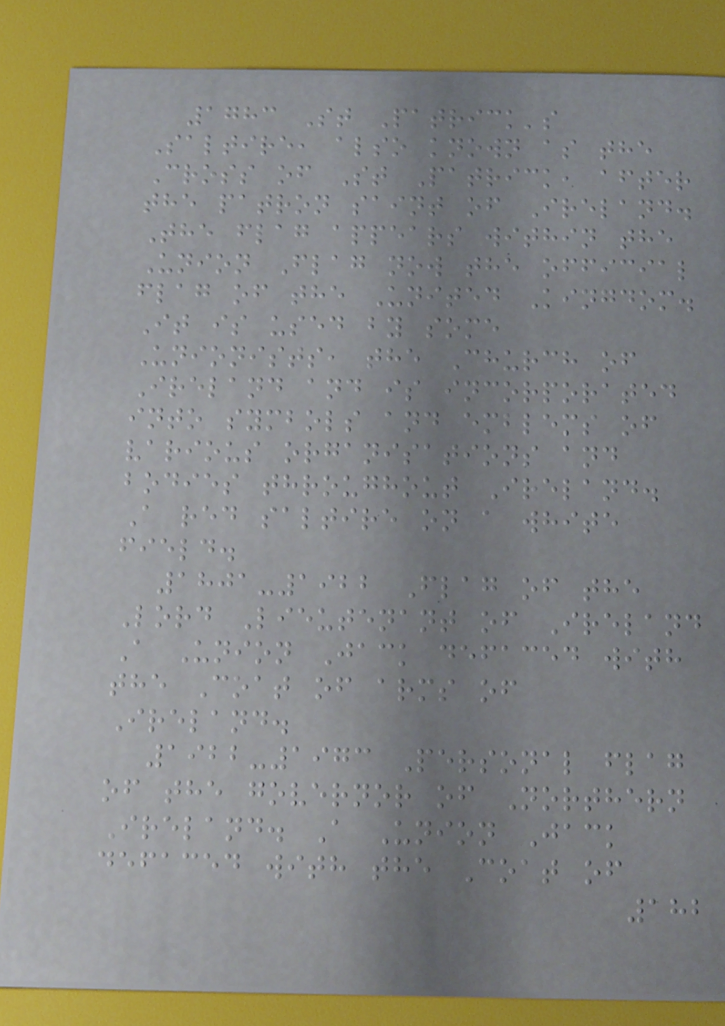1783 St Patrick's
Saltire, also known as the
Cross of St Patrick, after
the patron saint of Ireland.
The flag appears within the
Union Flag now the official
flag of the United Kingdom.
It is used by some
Unionists, the Church of
Ireland and is incorporated
into symbols and emblems of
various organisations and
bodies throughout Ireland.
A red saltire on a white
field.
1801-1922 Flag of the
Lord Lieutenant of Ireland
A Union Jack defaced with
the Coat of arms of
Ireland.
1922-1973 Personal flag
of the governor of Northern
Ireland. A Union Jack
defaced with the Coat of
182
